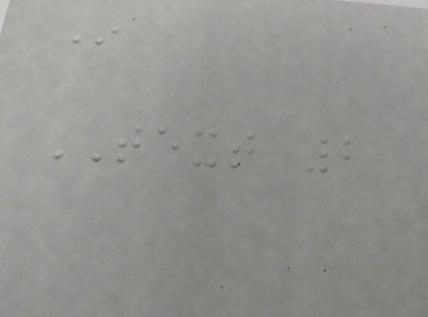In
TEXT 2
